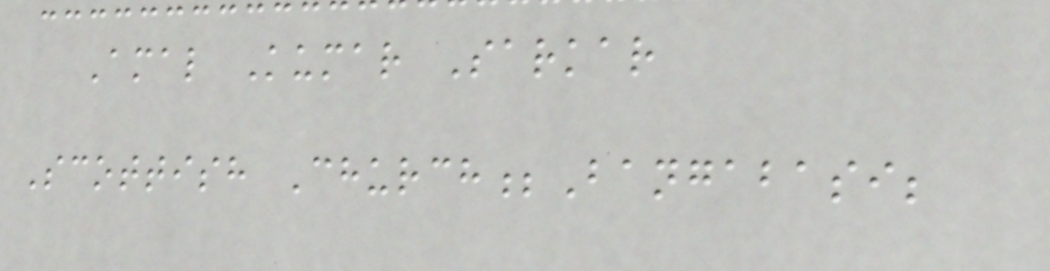Amal Kumar Sarkar
Scottish Church;Bangabasi;
